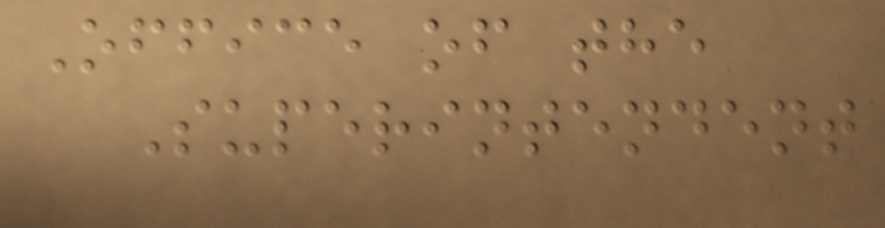Office of the
Superintendent
